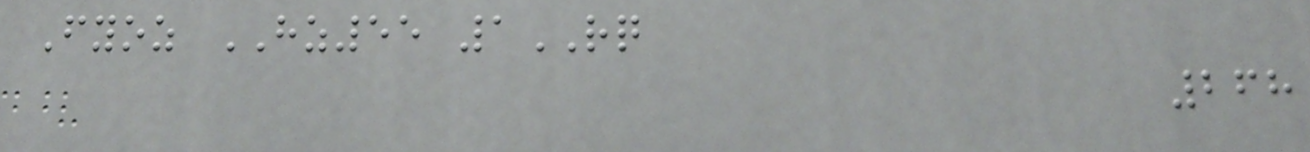Fyoz HZ55 1RQ
268
